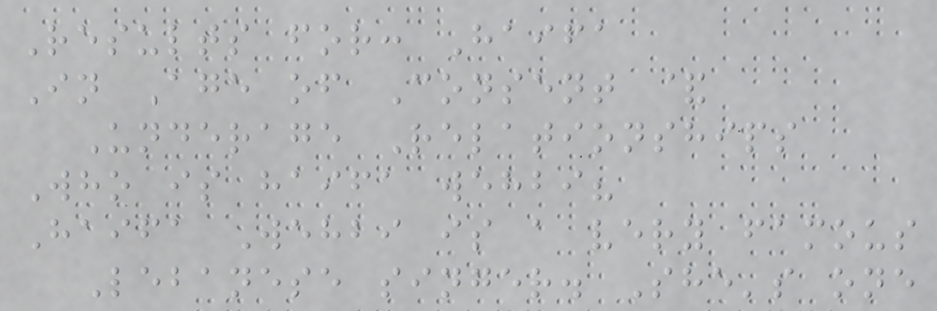Results for: Haifa
In Age of Consent &
Underage Relationships
Who is haifa wehbi?
Haifa Wehbi is a very famous
Lebanese singer. She's one
